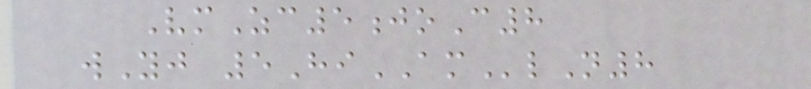VmZc5joC8
wYj 5HiAMlN8
